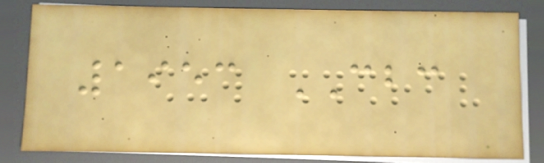1953 CBC
